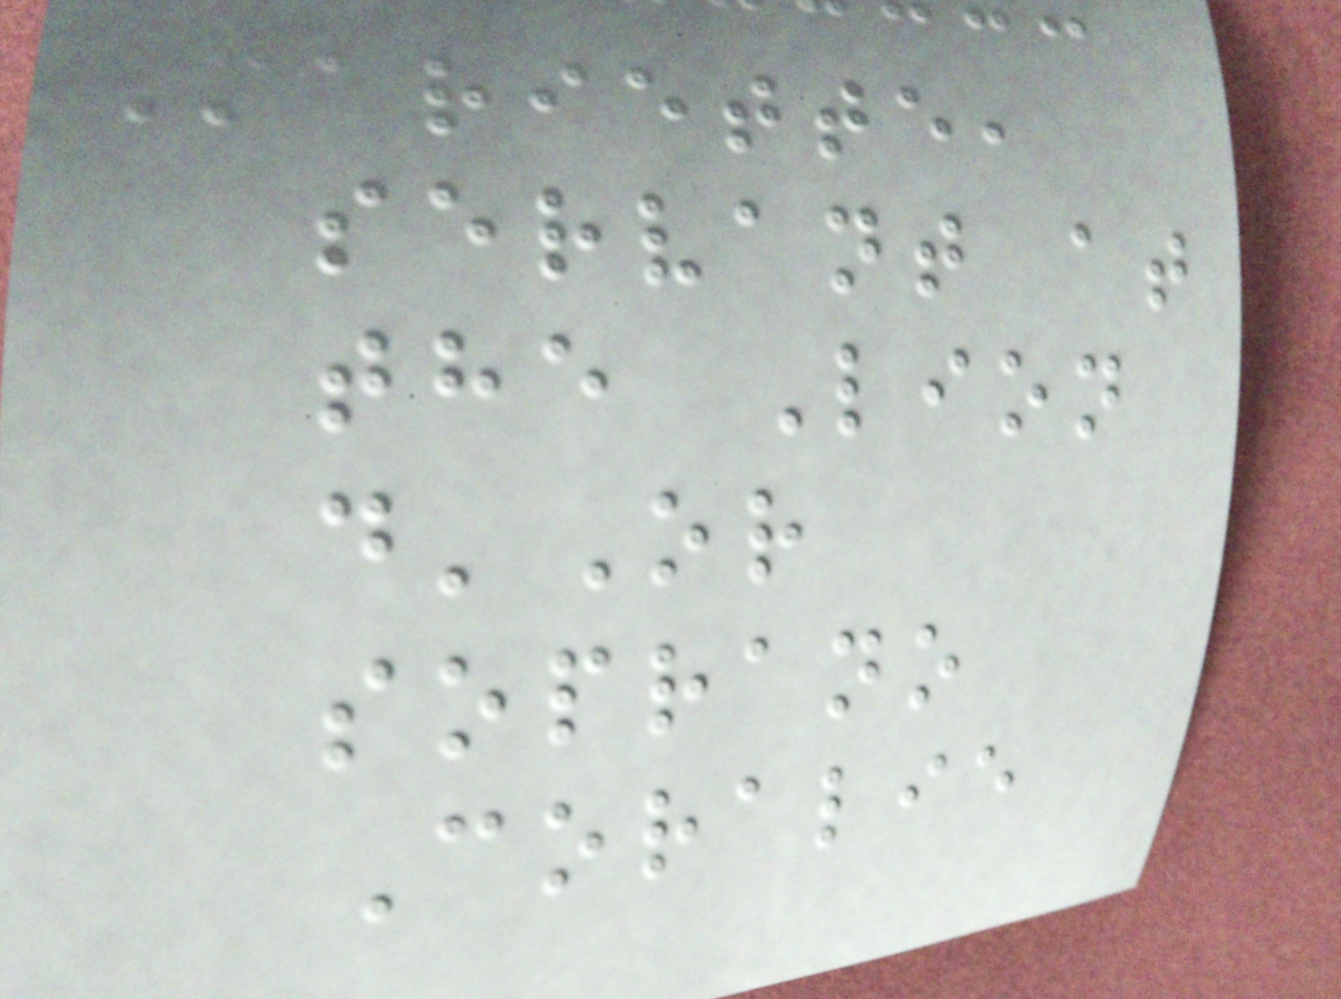Mariette,
servant at
the Lion
d'Or
soprano
Coralie
